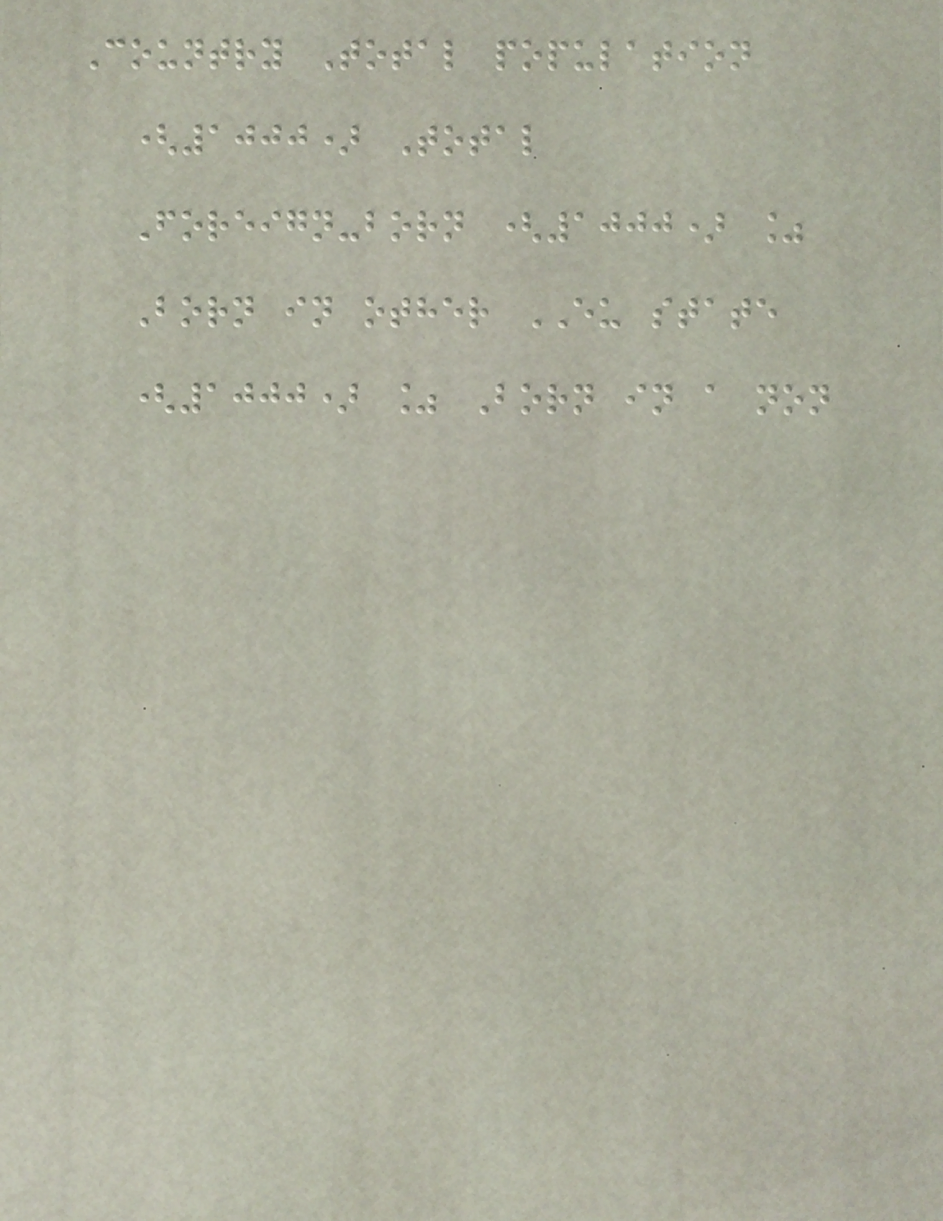Country Total population
(1000) Total
Foreign-born (1000) %
Born in other EU state
(1000) % Born in a non
